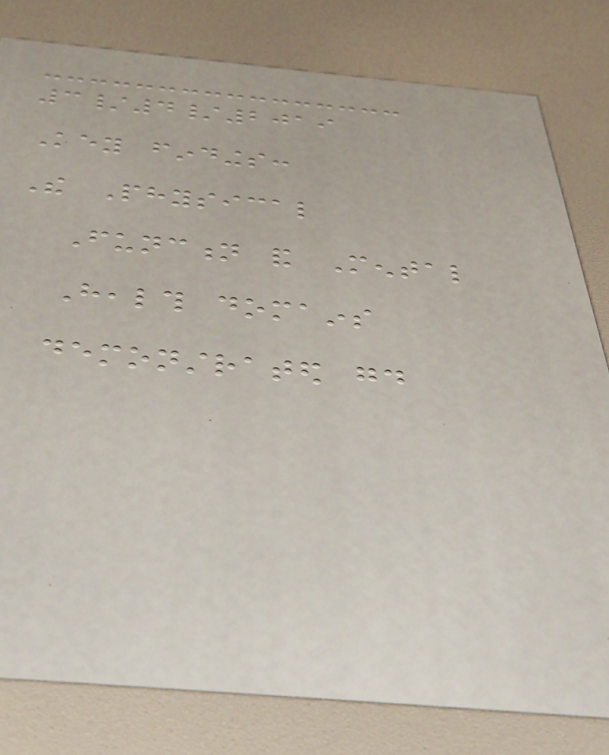3/4/2019
Key findings:
The Physical
Function and Mental
Health domains
demonstrated good
